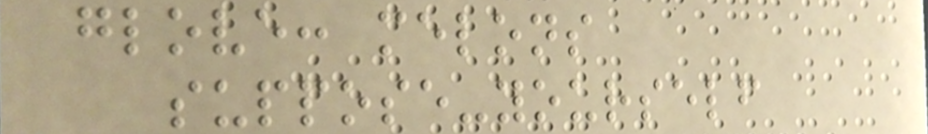glove: melons
suppose-yourself
